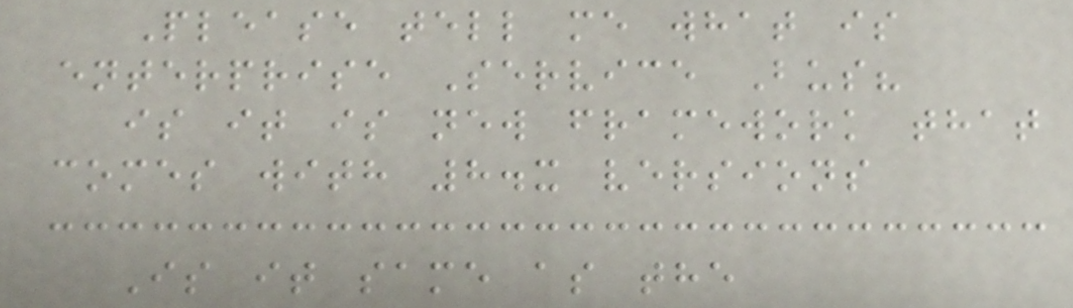Please tell me what is
enterprise Service Bus?
is it is new framework that
comes with 8.x versions
Is it same as the
